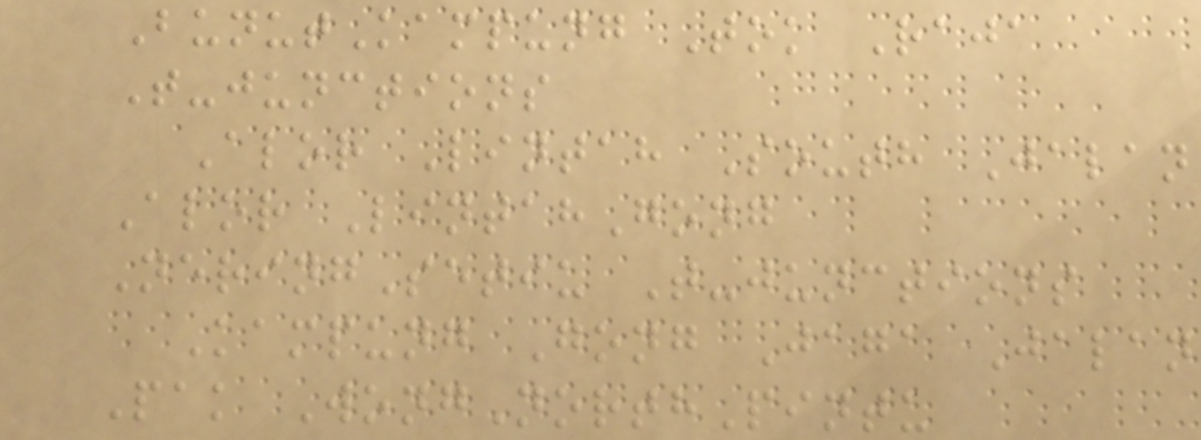BunutKampung Tok Raja
T-junctions
Alor Lintah South Jalan
Alor LintahGong
NeringSetiu T-junctions
Kampung Gong Jaga Jalan
Pak WongNorthPintu
